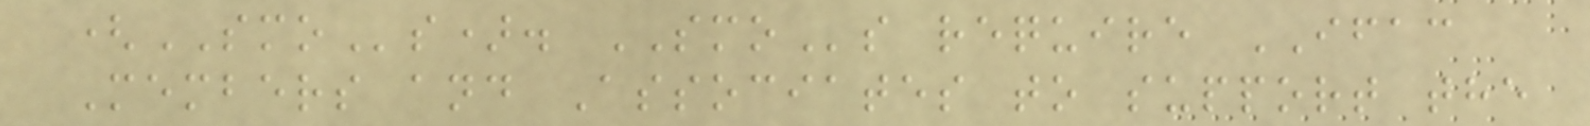(SMOs). SMOs require IFAC
Members and Associates to support the
